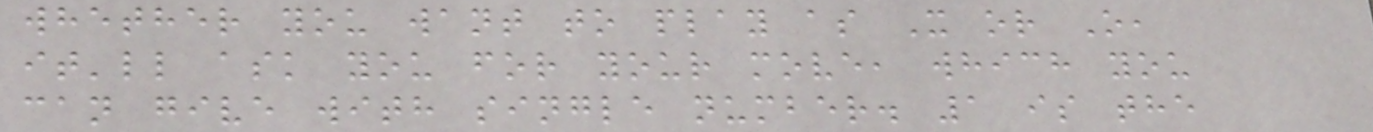whether you want to play as X or O,
it'll ask you for your move, which you
can give with single number. 1 is the
